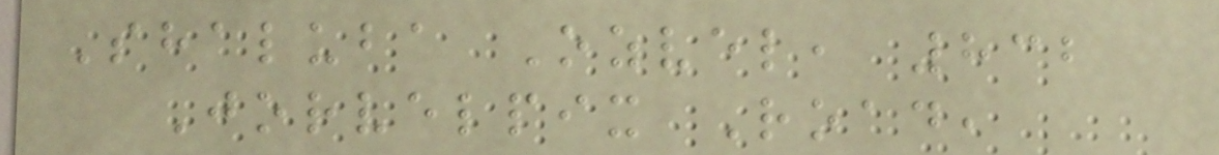Shaluba Ozvel, 832
Jorvelpix Road,
